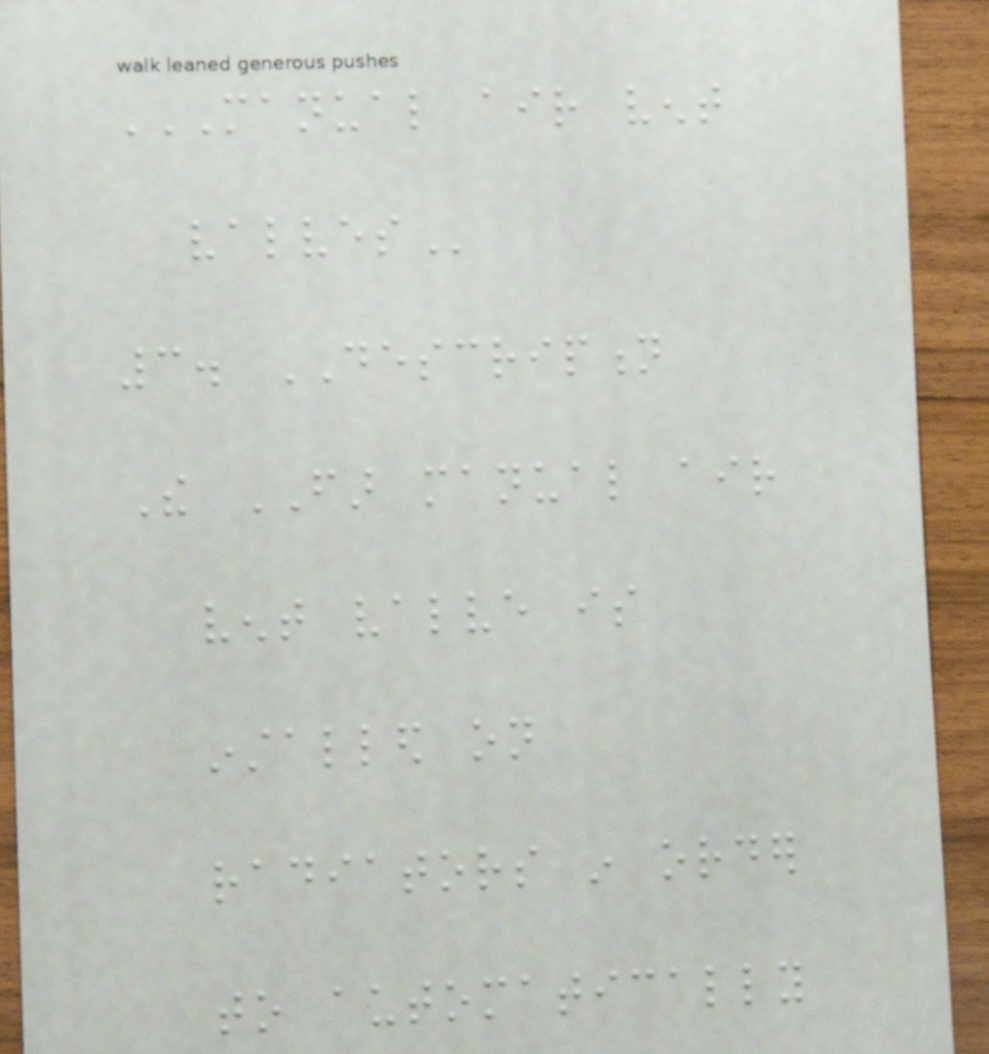MANUAL AIR VENT
VALVES
3. DESCRIPTION
The FAR manual air
vent valve is
installed on
radiators in order
to automatically
